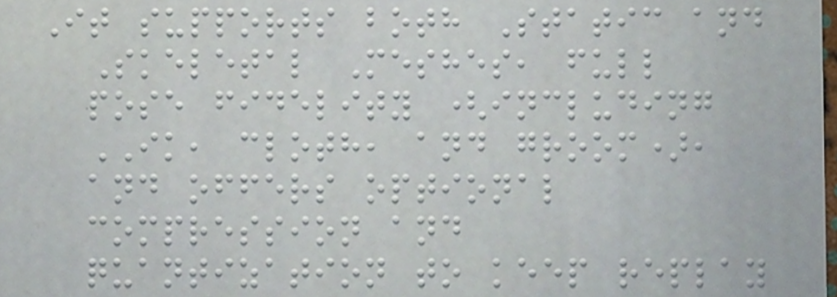It supports both Static and
Skeletal Meshes, full
pose fidelity (including
IK, cloth, and groom),
and offers optional
compression and
quantization to keep replay
